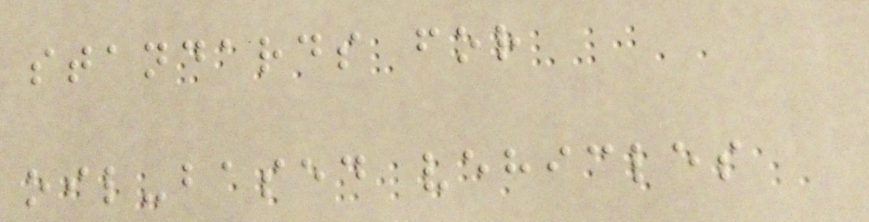standards for
oil-based vehicles
